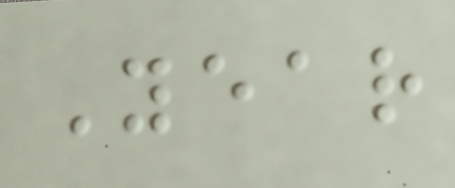Year
